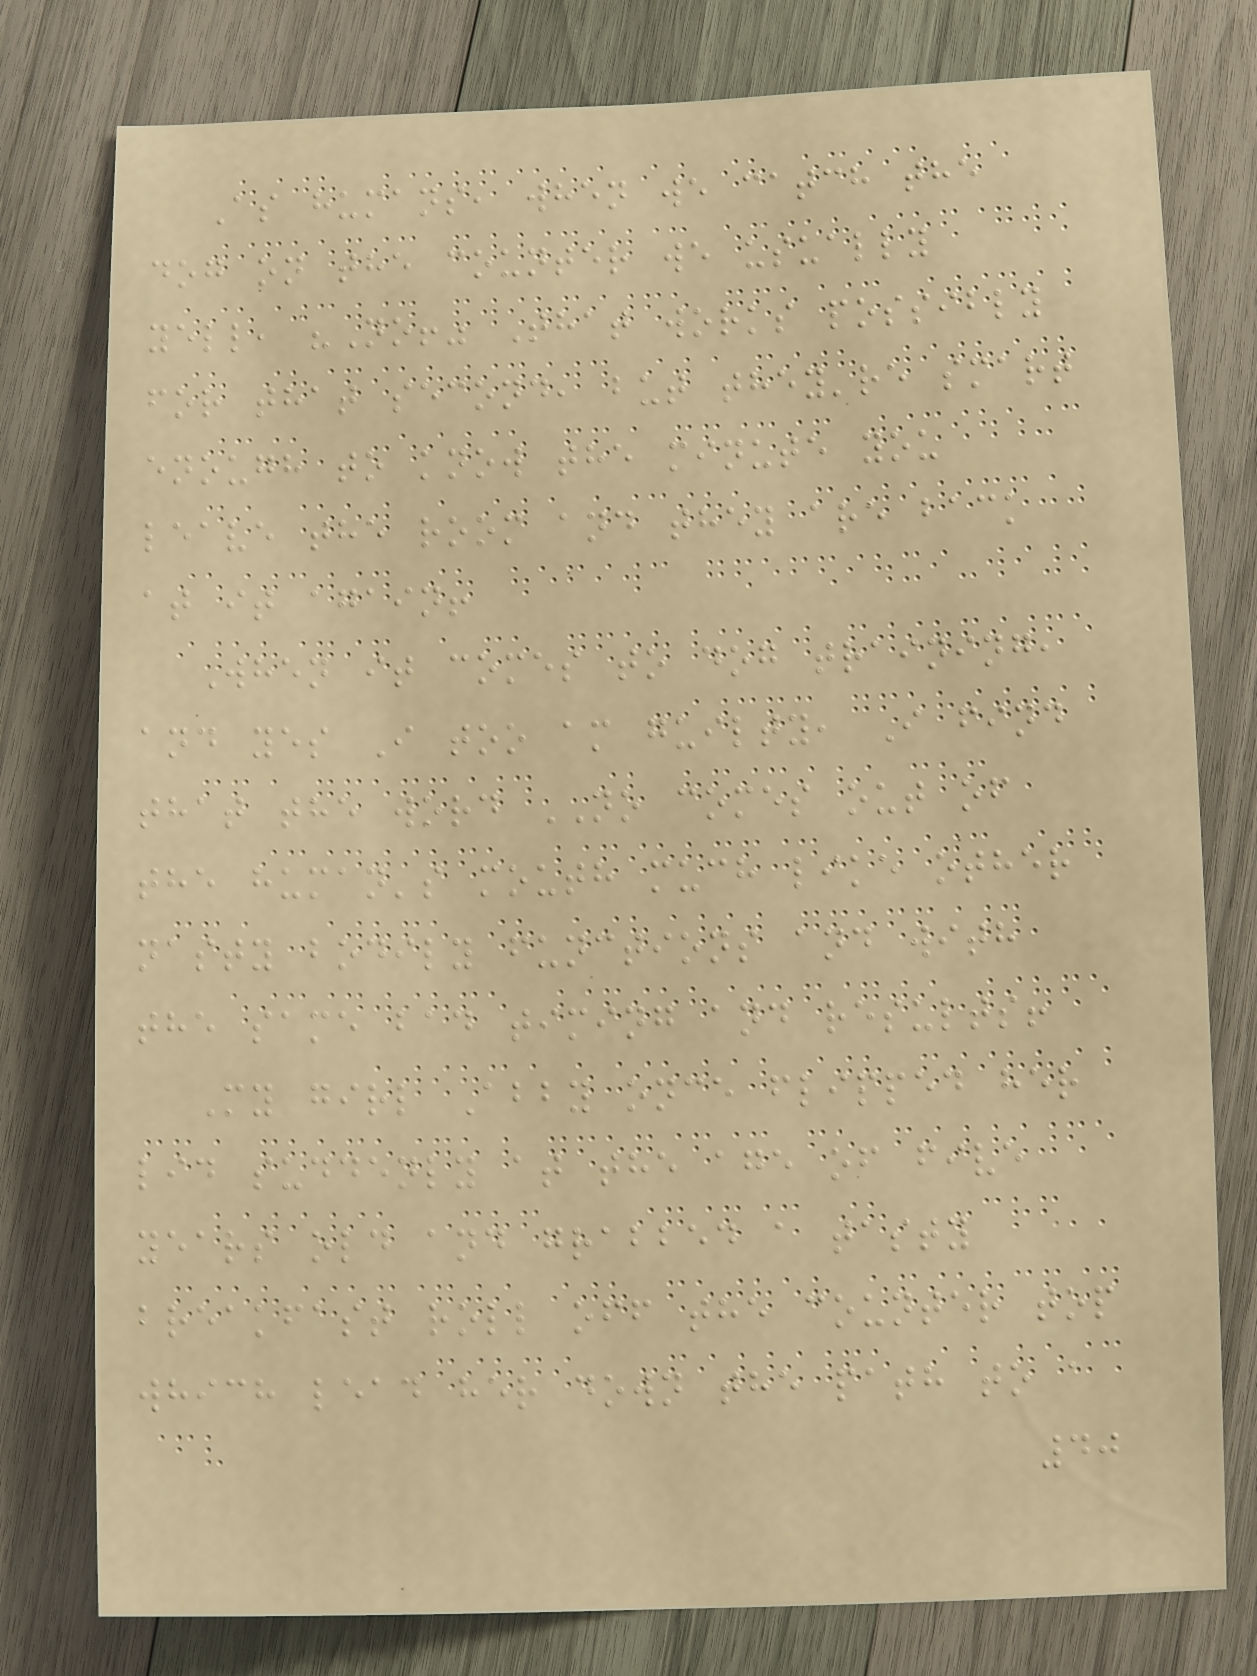As humans, when we catch the
dog on the counter we usually
yell, "No!" That works possibly
for that second, but they're smart
enough to know the minute you
leave the room and they are back
at it again!
When it comes to dog training,
and yes I too am guilty, I find
that the word NO comes out of
the human's mouth much like other
nasty bodily functions and with
the same bad timing and results!
My girl Abby once flipped her
lid suddenly at the age of five
years old and grabbed a tasty
breakfast roll off the counter top
which lead her down the path to a
40
